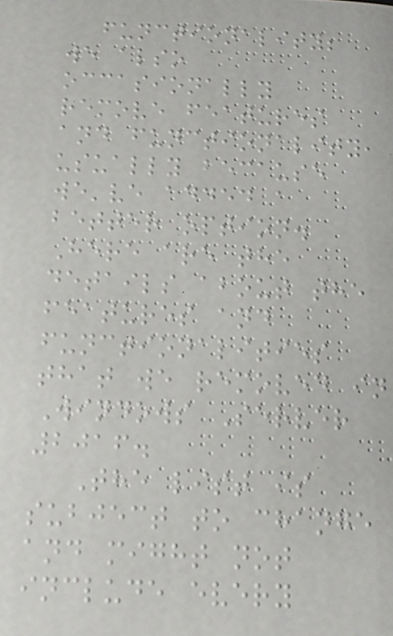functionality;
we also
occasionally
remove features
and functionality,
usually because
we've added a
better option.
Here are the
details about the
features and
functionalities
that we removed in
Windows Server
2016.
The list is
subject to change
and might not
include every
